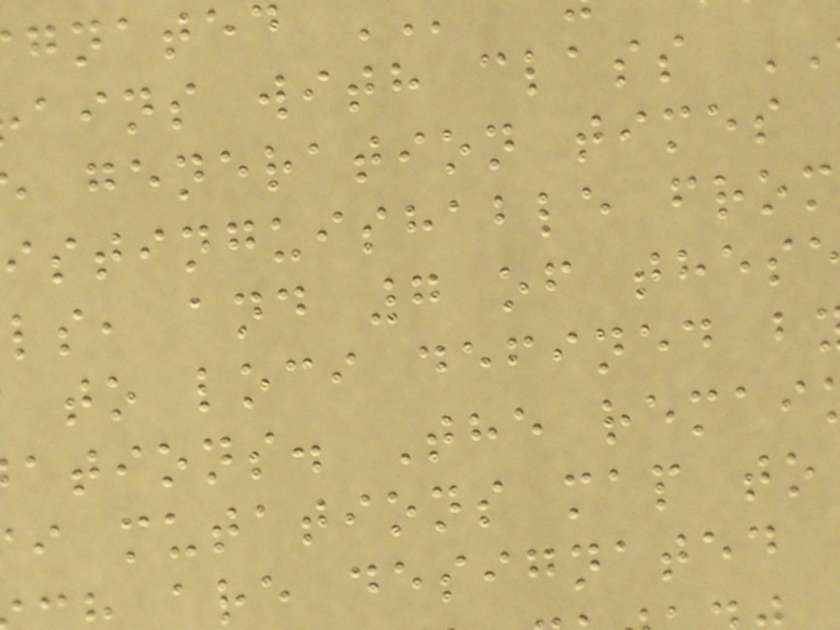ains with class
generation times
istinguishable from
ls, and 7 of thes
to loci defined b
ations. The remai
i mutations map to
are designated
